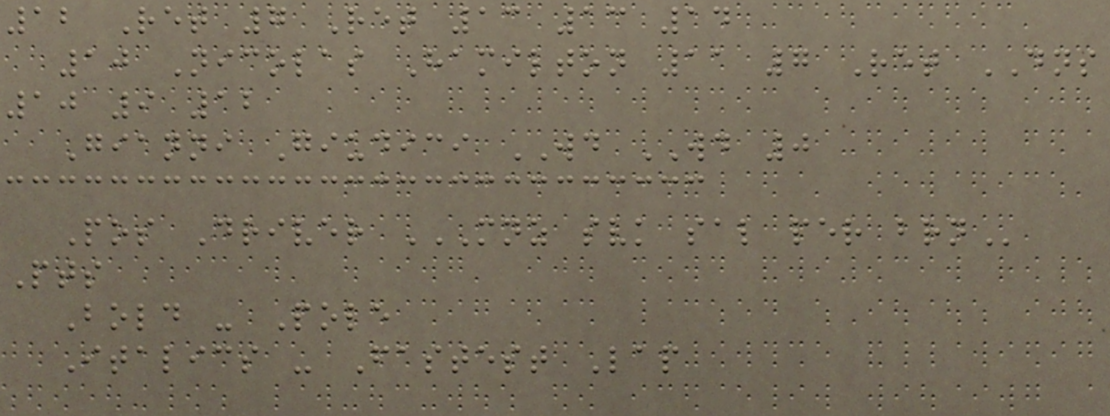12 Ret 7 Ret 13 13 14
10 Nicolas Hamilton 11 7 Ret DNS
10 9 12
Gianni Giudici WD WD 0
Pos Driver MNZ SVK SAL PER BRN
Pts
Bold - Pole
Italics - Fastest Lap
